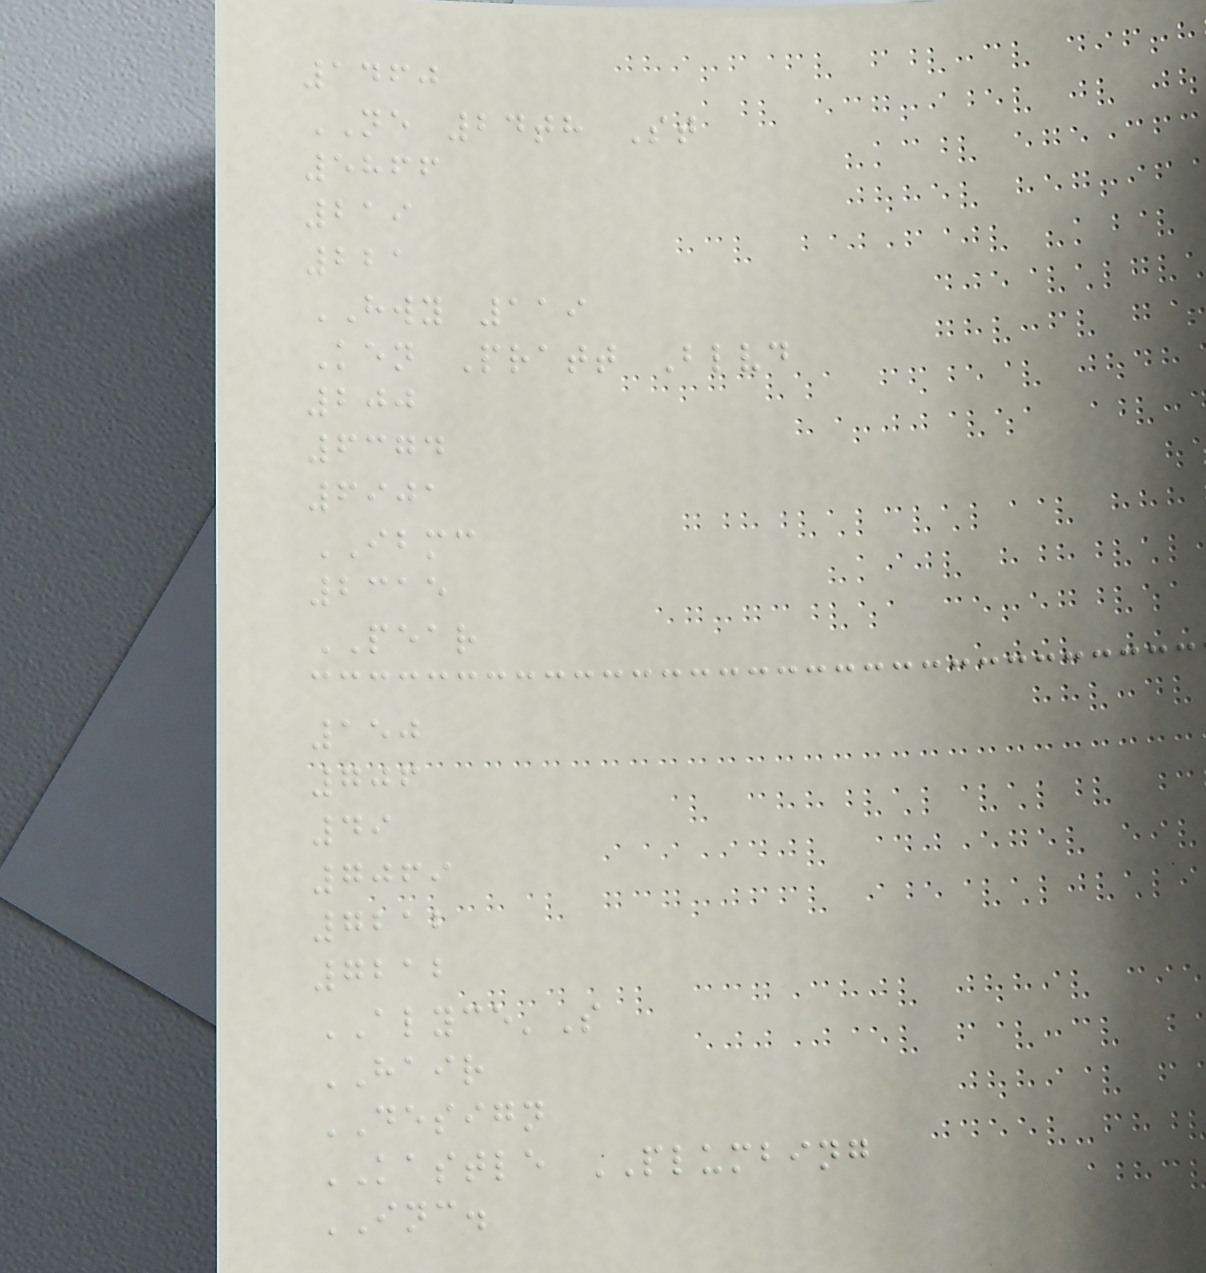1460
NE 24th St
5866
219
221
HWY 119
Ken Pratt Blvd
200
6374
6901
IBMC
2315
PEAR
150
706
49
7069
7212
7212
ALYCE'S
HAIR
DESIGN
KASTLE PLUMBING
INC.
